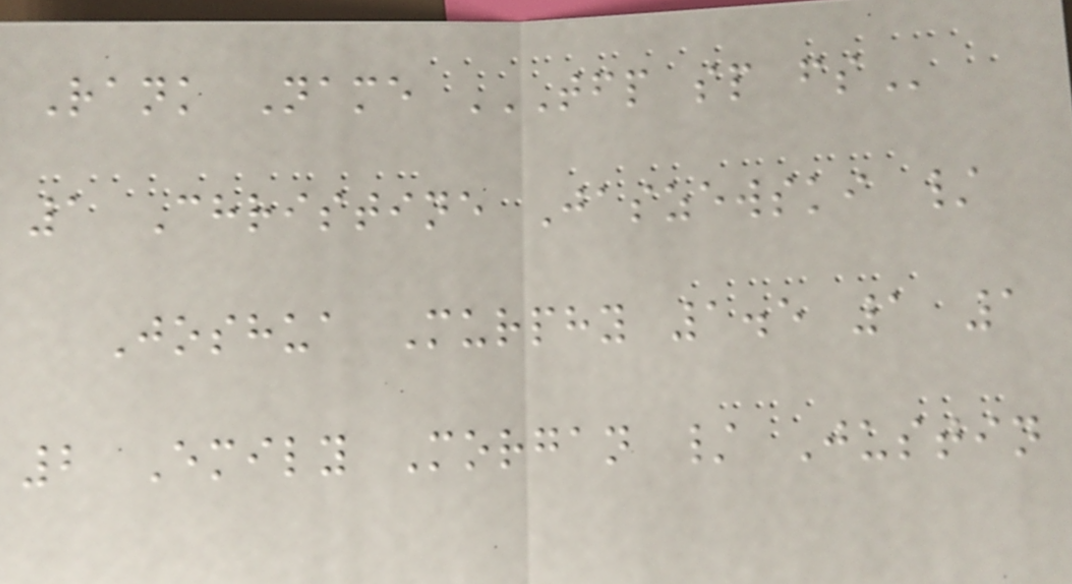Rank Name TFP SP FS
1 Christine Jaszewski /
Joshua Murphy 1.5 1 1
2 Emily Morgan / Justin
